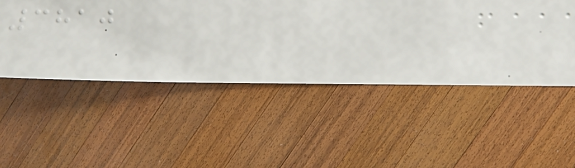3810
